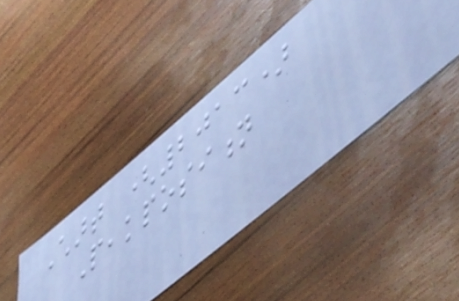Chart (2013)
Peakposition
